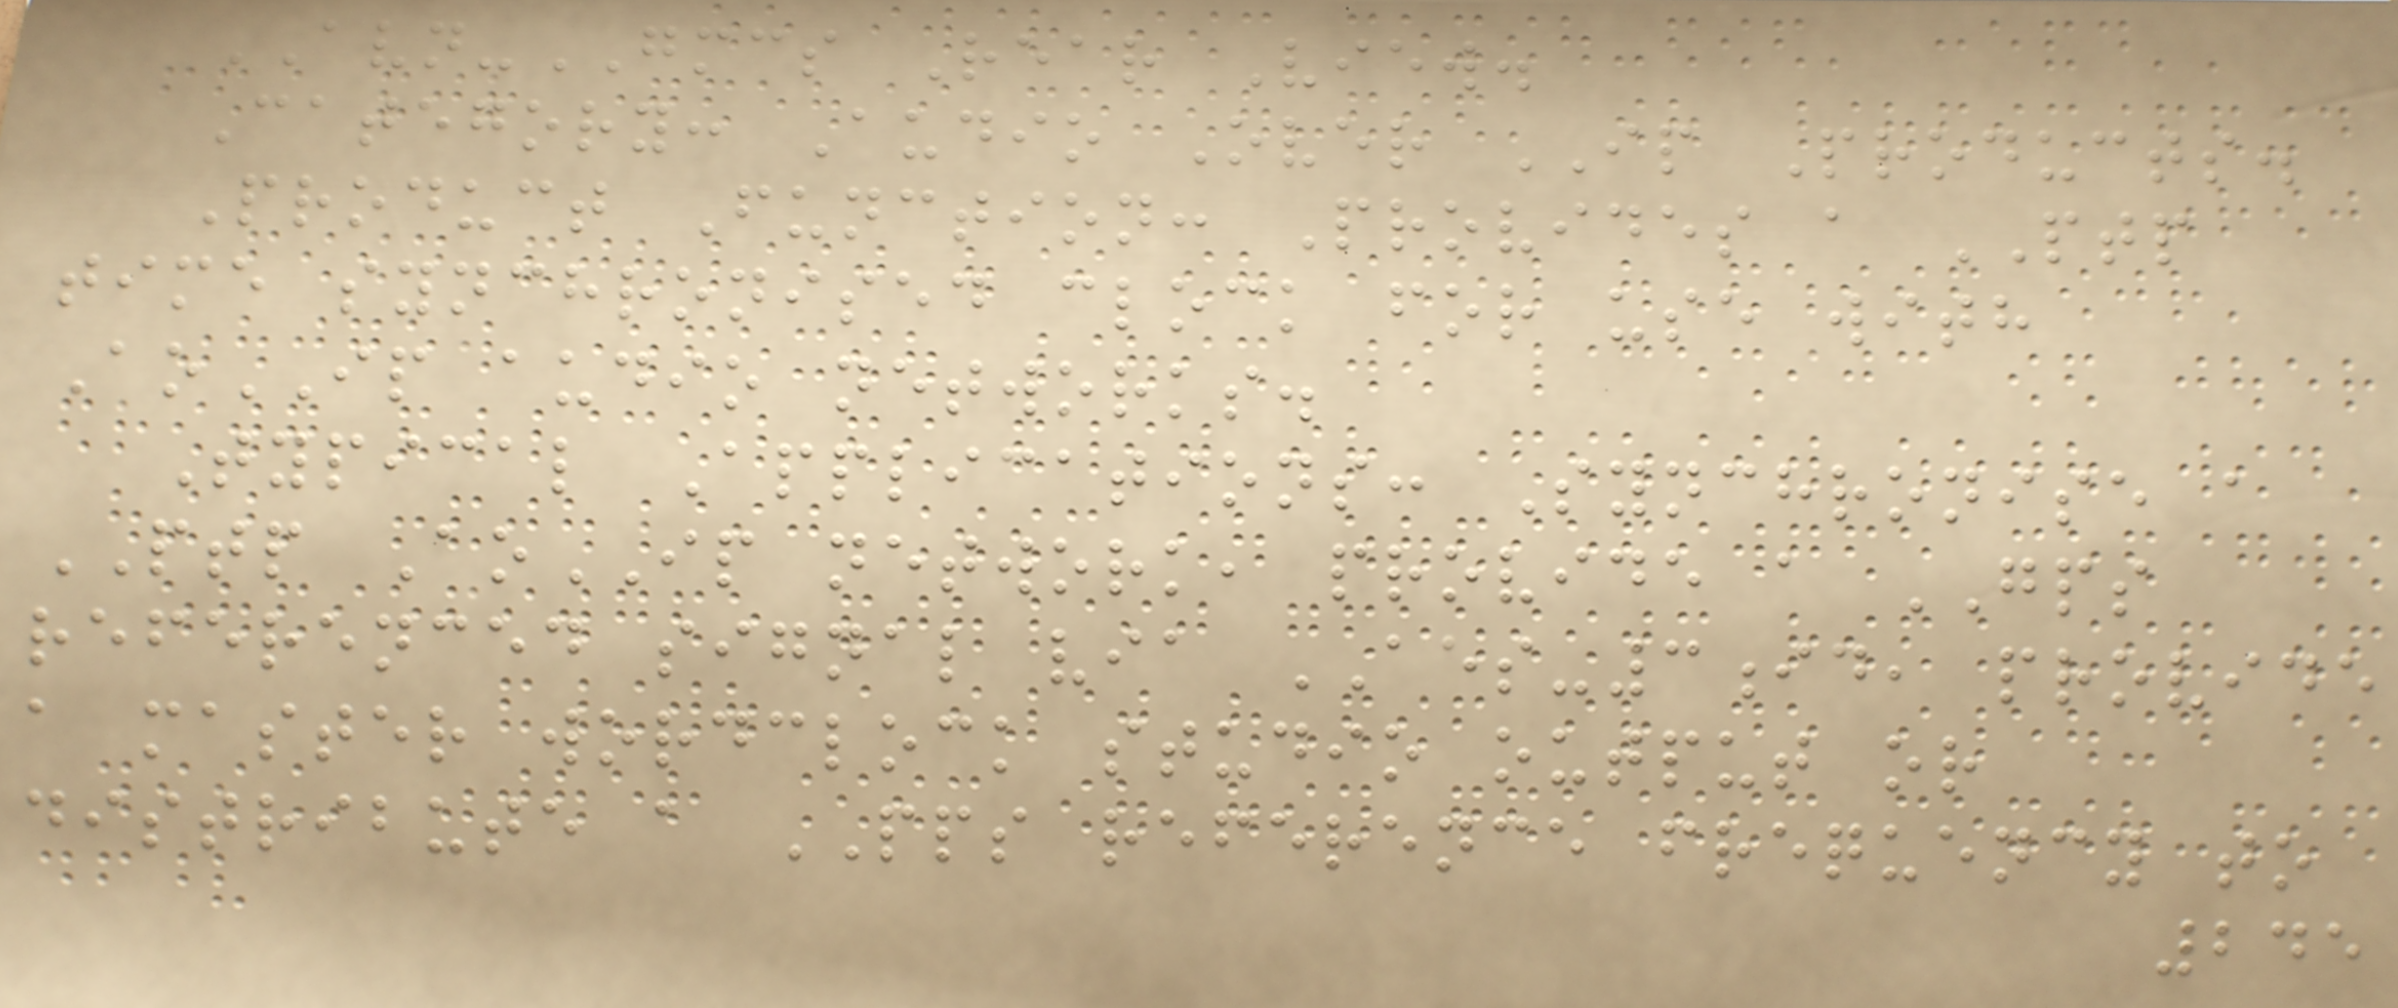AVN-GMCS Rear View.
Category: Audio Over IP Products.
Product Function: Provides a PTP
time synchronised clock for use with
AoIP audio networks.
Typical Applications: Synchronise a
PTP AoIP network, provide a GPS
referenced signal via AES-3id, provide
a master wordclock studio output or
distribute a PPS reference frequency to
245
